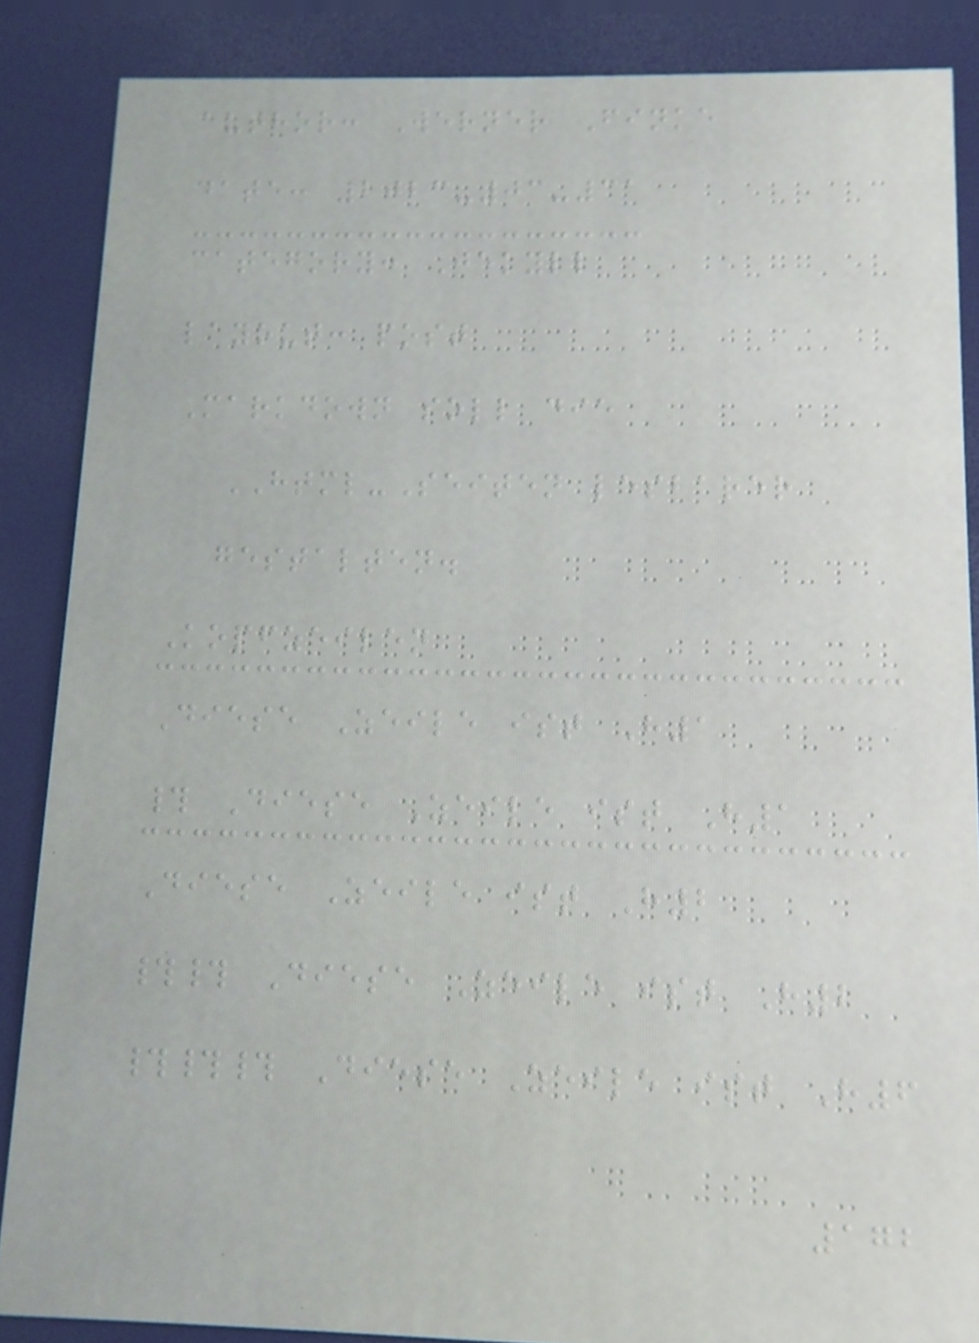author: Werner Finke
date: 2023-03-31
category: Jekyll
layout: post
Markdown soll die
HTML-Seiten lesbarer
gestalten.
Kopfzeilen
Diese Zeile ist H1
# Diese Zeile ist H1
Diese Zeile ist H2
## Diese Zeile ist H2
### Diese Zeile ist H6
172
